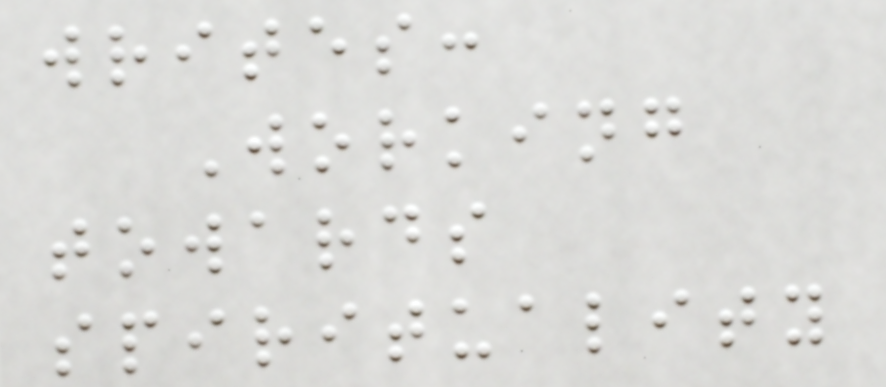writes:
Working
towards
spirituality
